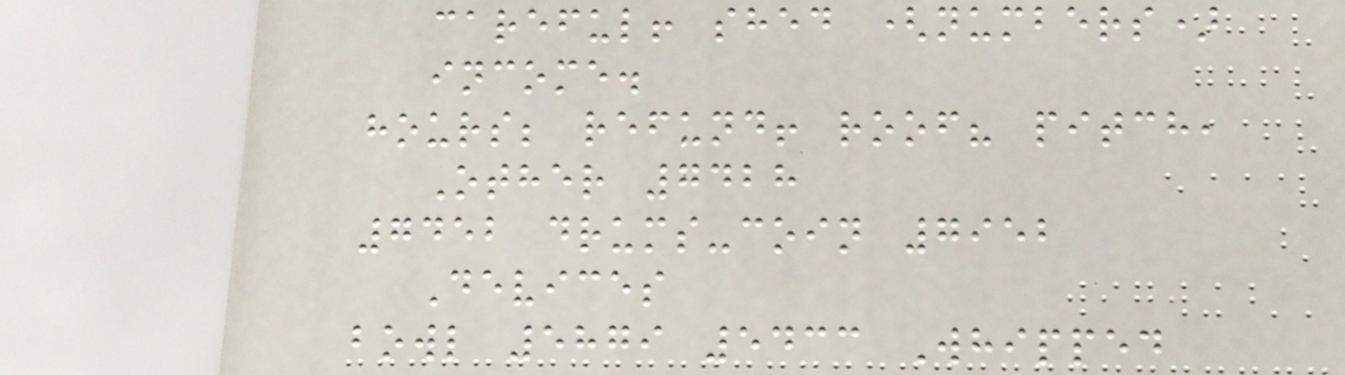careful! shed (numbers)
income.
hours; refund! roof? pitch,
Other 7428
7452 drums-coin 7952
Devices
bowl 5879 5433 Whipped
